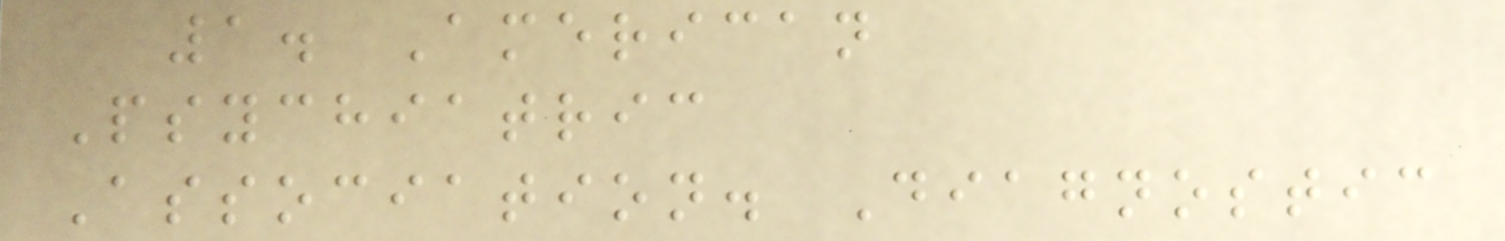1. American
Psychiatric
Association. Diagnostic
